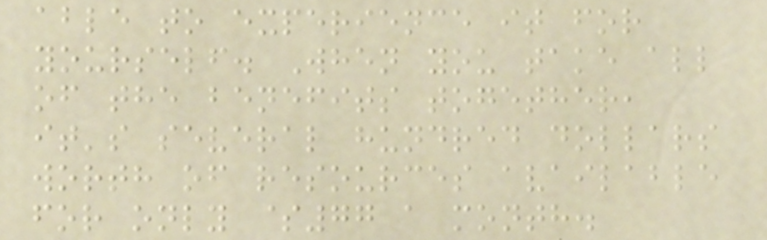able to experience it for
yourself. When you take all
of the benefits together,
it's several hundred dollars
worth of resources available
for only $77 a month.
